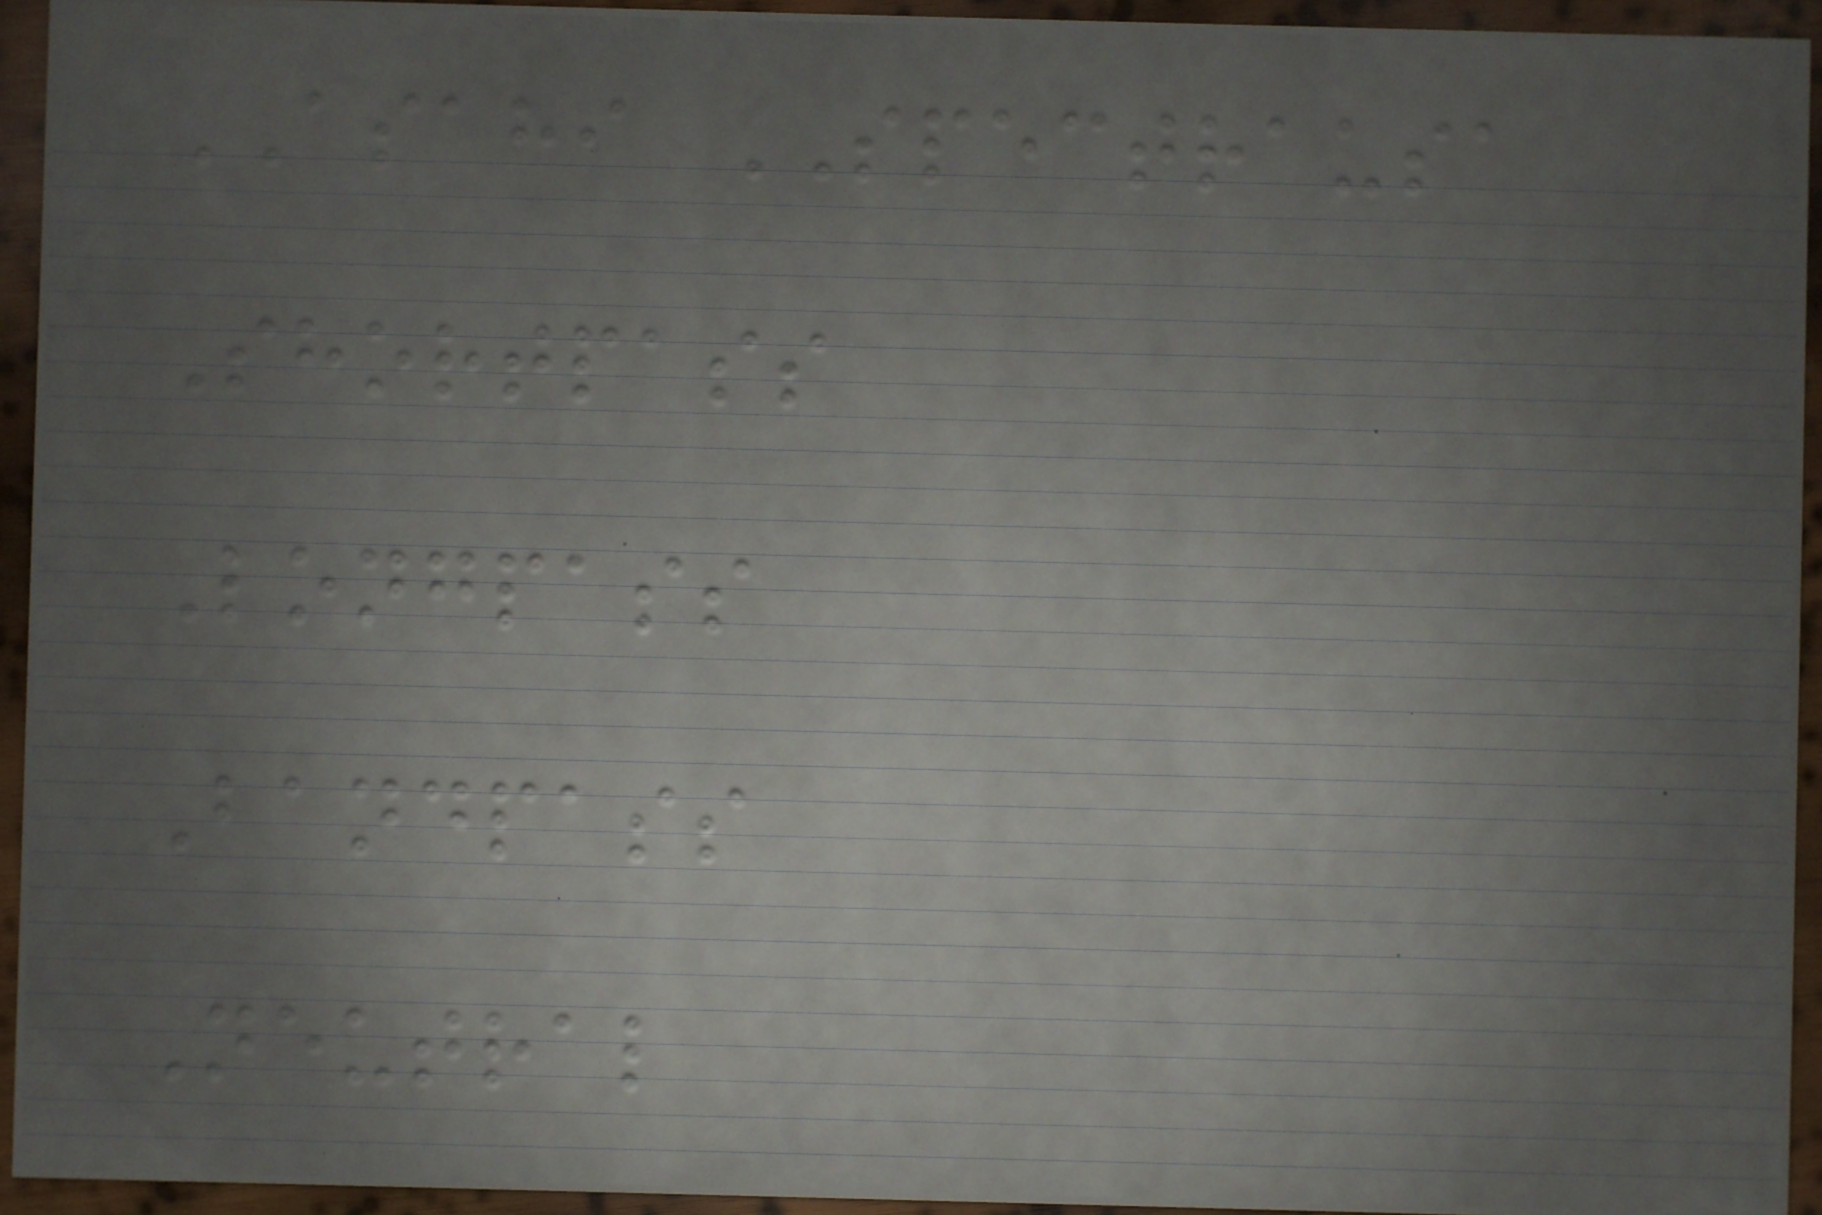ASAHI SPECTRAUSA
Shortpass
Longpass
Bandpass
Neutral
